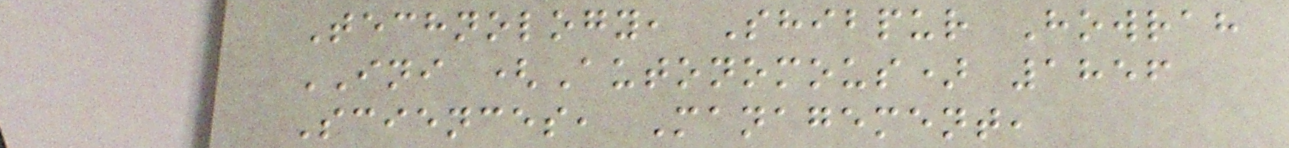Technology, Shibpur Howrah
INI (Autonomous) 1856
Sciences, Management,
